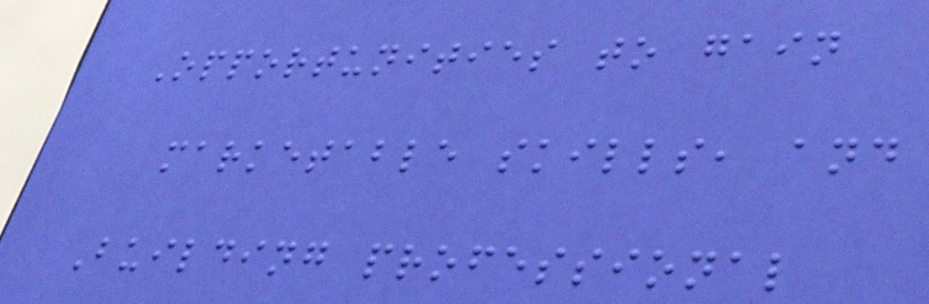Opportunities to gain
marketable skills, and
Building professional
